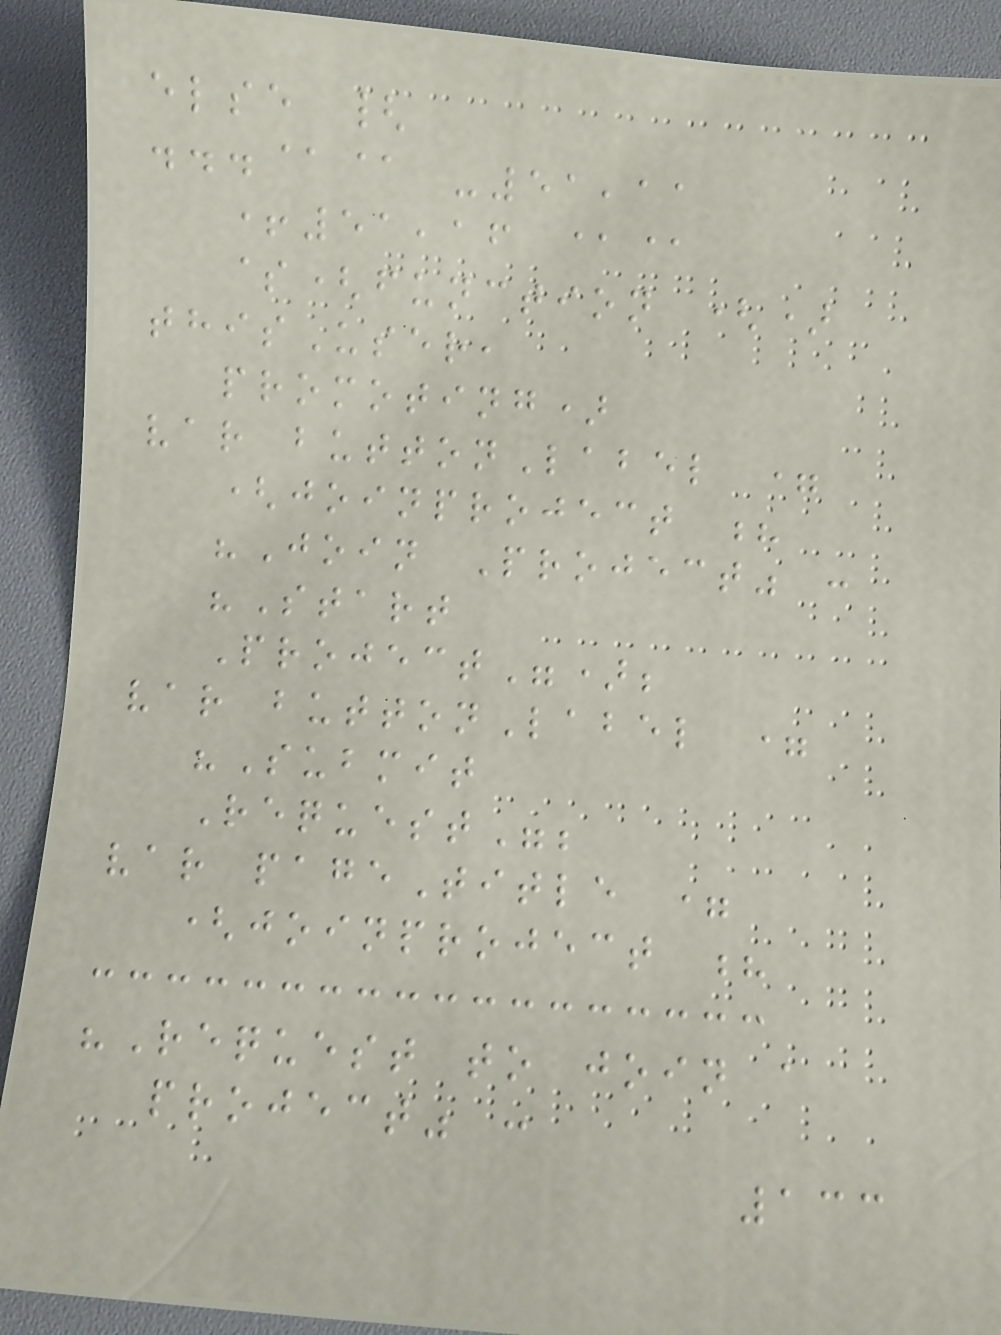else {
...@@ -51,11
+51,16 @@
$(function ()
thisUser,
promoting)
var buttonLabel =
(joinproject ?
"Join Project" :
"Start
Project");
var buttonLabel =
"Submit
Request";
var pageTitle =
(joinproject ?
"Request to join a
project" :
133
